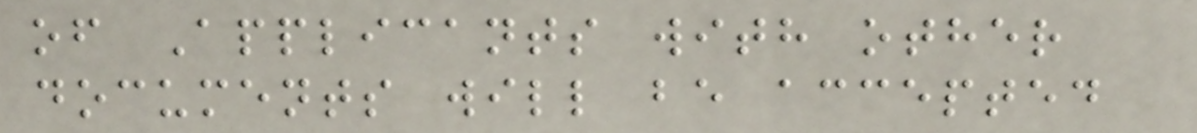of Applicants with other
documents will be accepted
